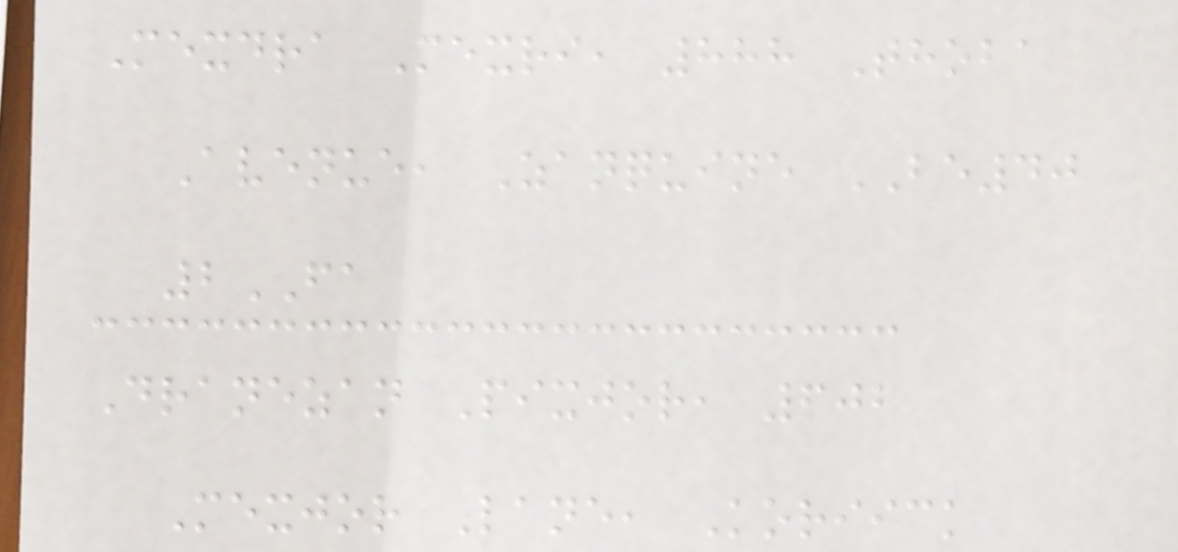Mexdra Mexri, 888 Thoba
Avenue, Zanquine BE40
2FA
Dranezan Pixjor, 602
Mexjor Lane, Koriick
